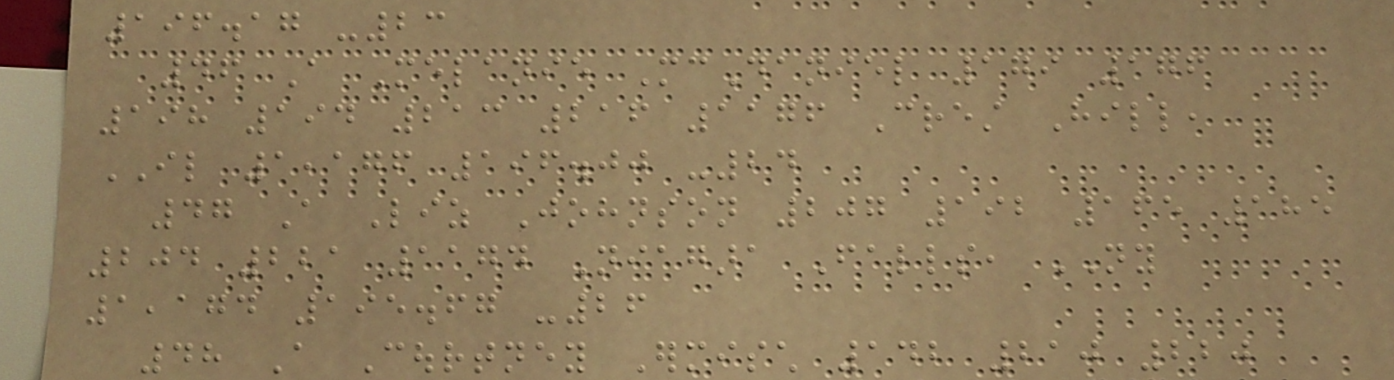196.17 -23
46 A Melanie McDaniel 179 176
198 194 213 216 1176 Crest Hill,
IL 1,176 196.00 -24
47 A Liz Johnson 207 192 165 185
204 221 1174 Niagara Falls, NY
1,174 195.67 -26
48 A Courtney Ermisch 142 210 220
